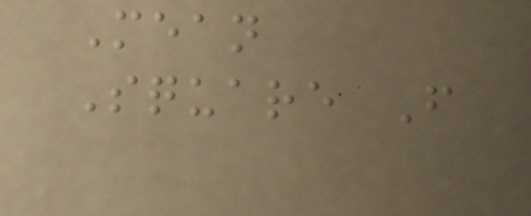Mean
Square F
